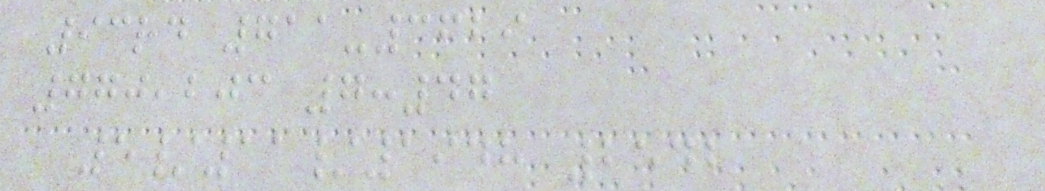93rd 711-3629
770,203 7:47
5/11/1948 2542
